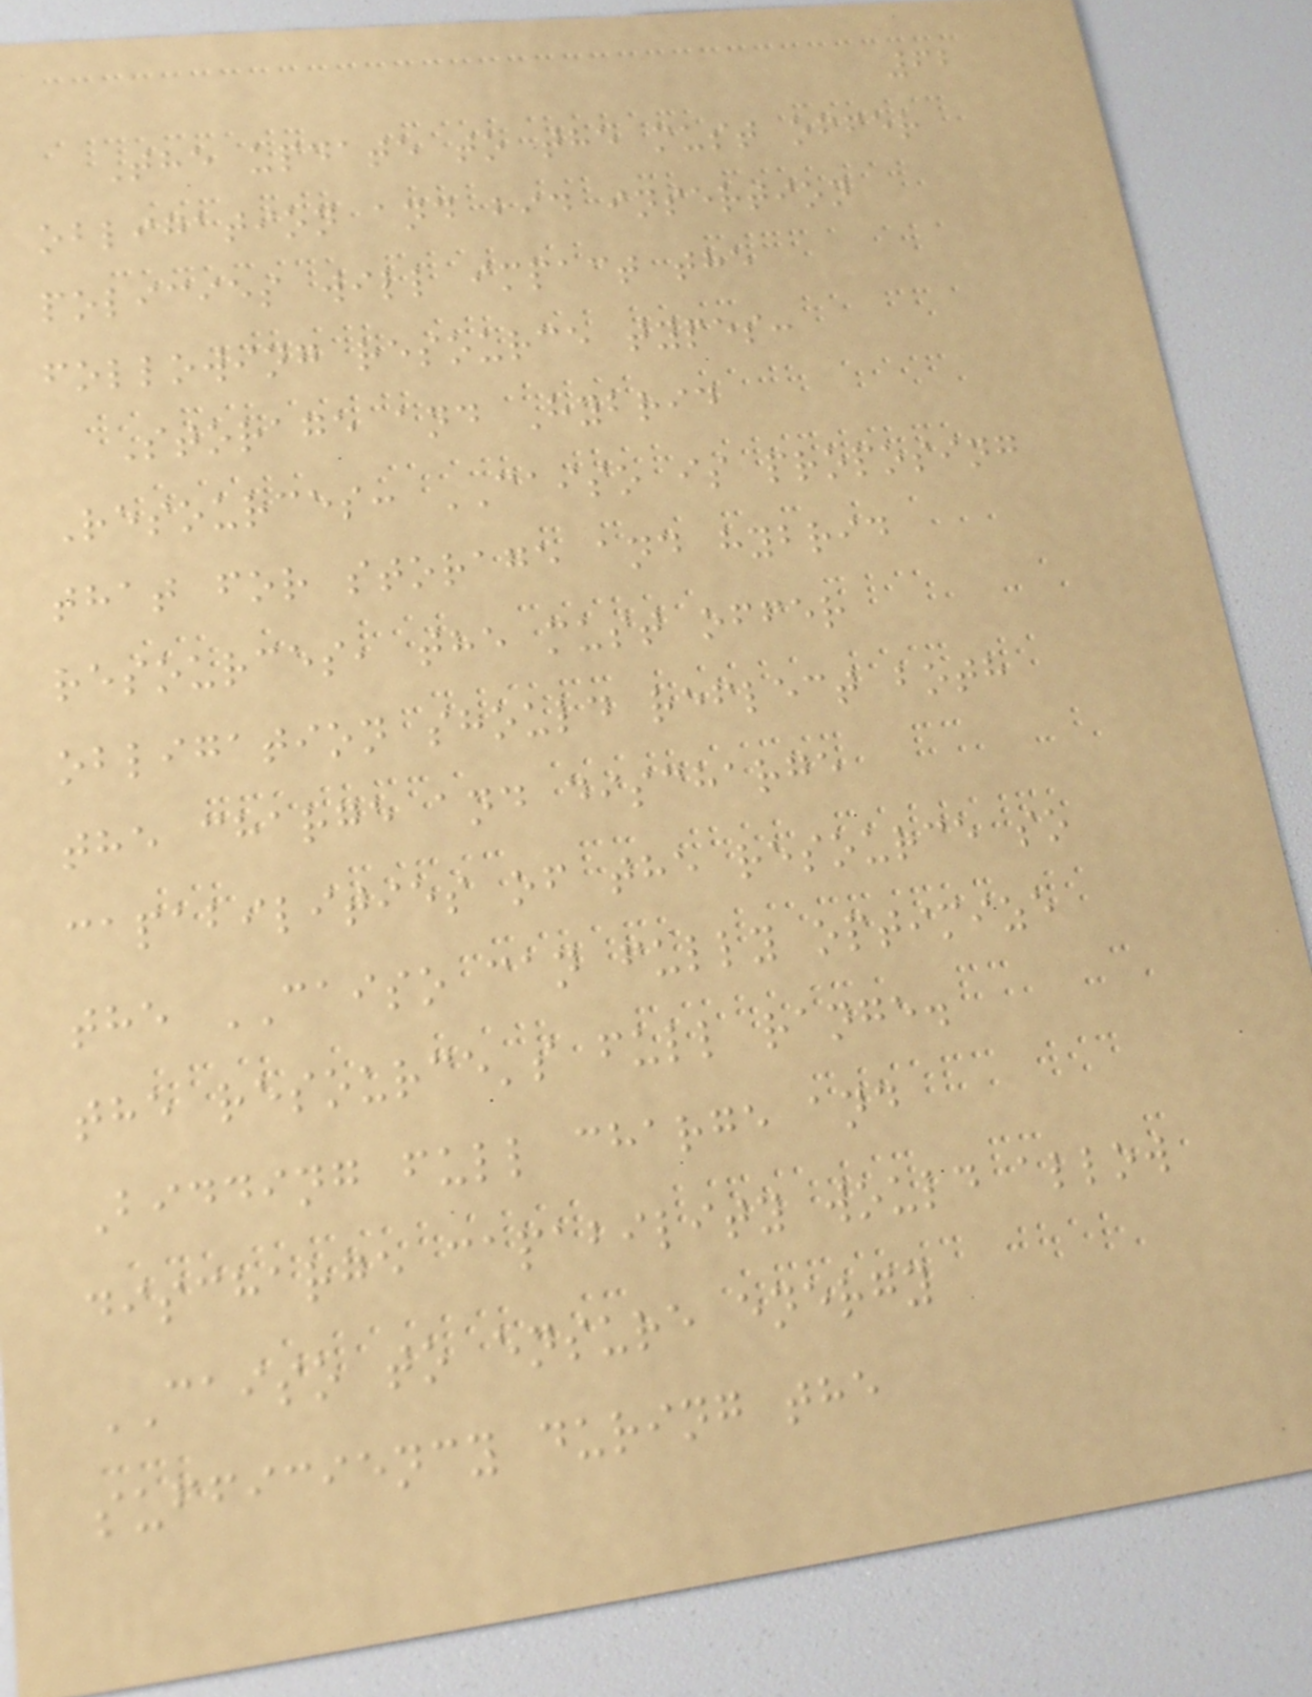62
The update to the must offer
obligation and bid insertion
policies will impact the
following resource types:
Storage and Hybrid
Resources: CAISO is proposing
that for storage and hybrid
resources, the must offer
obligation should reflect both
the charge and discharge
capabilities of the resource so
the CAISO can fully optimize
the resource's full range.
Bidding full charge and
discharge capability would allow
CAISO to ensure energy
sufficiency during the
